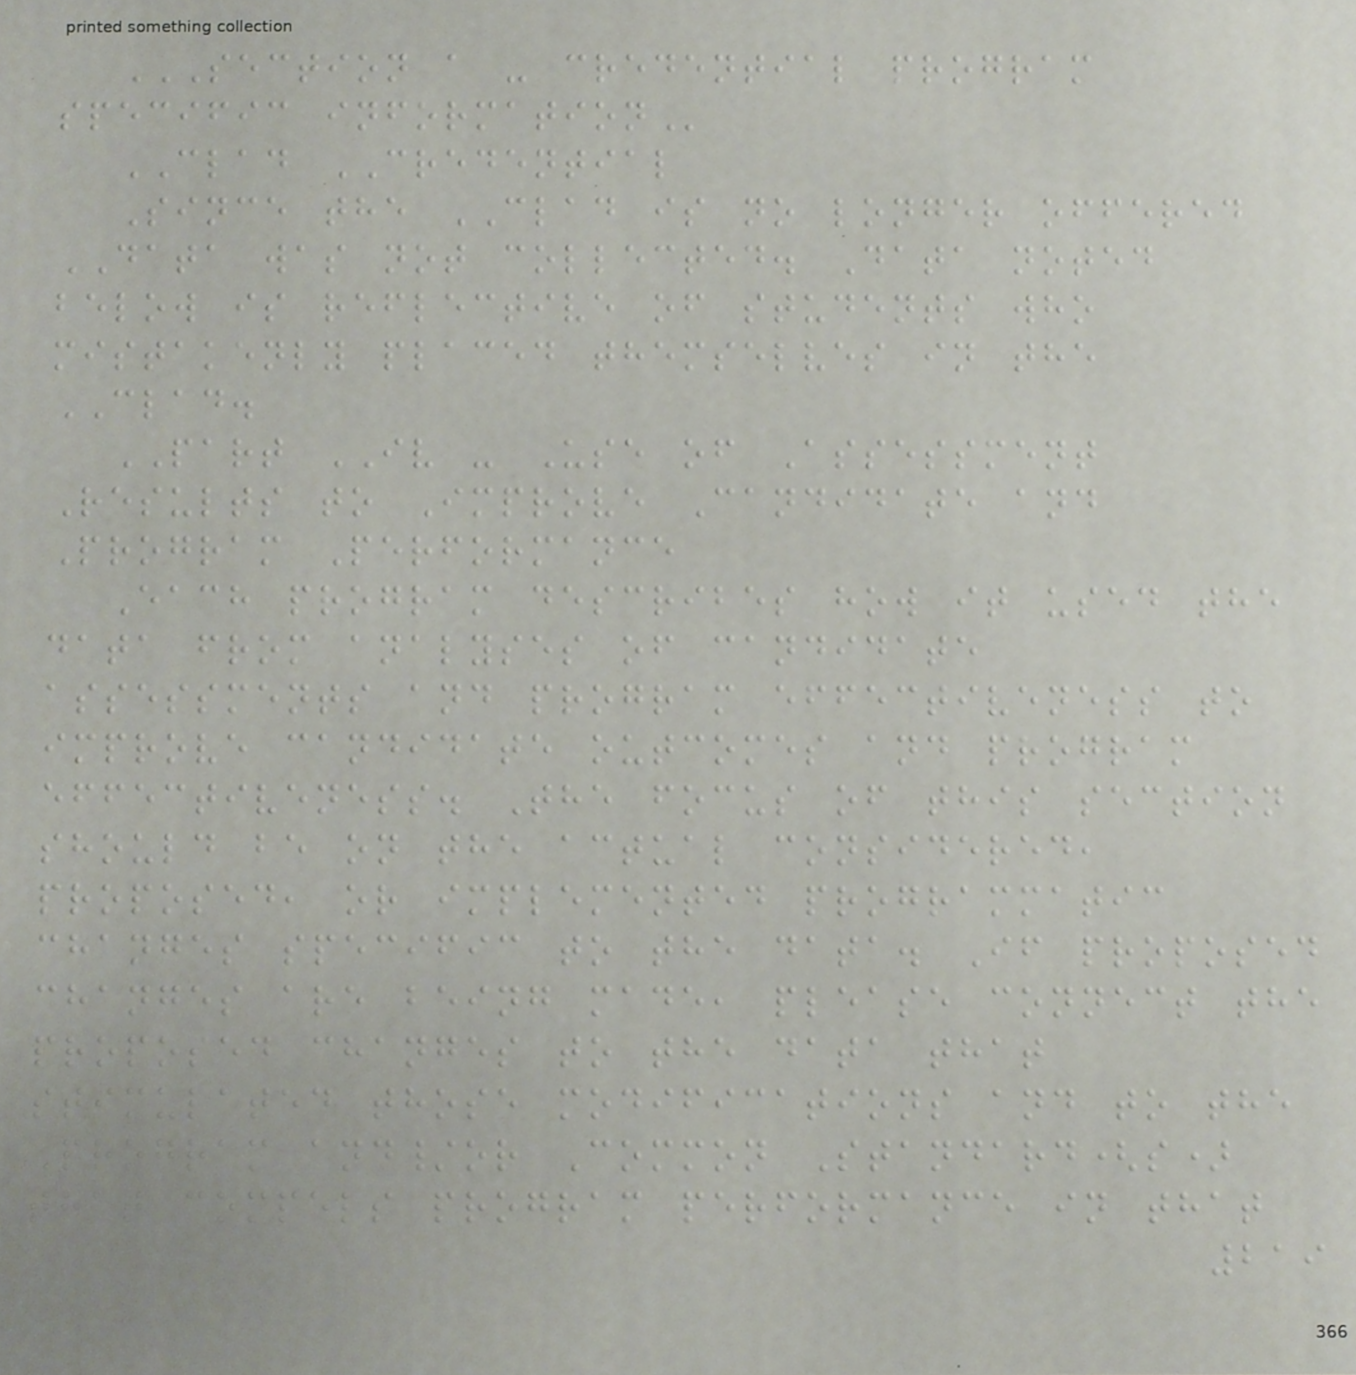SECTION A - CREDENTIAL PROGRAM
SPECIFIC INFORMATION
CLAD CREDENTIAL
Since the CLAD is no longer offered
DATA was not collected. Data noted
below is reflective of students who
mistakenly placed themselves in the
CLAD.
PART IV - Use of Assessment
Results to Improve Candidate and
Program Performance
Each program describes how it used the
data from analyses of candidate
assessments and program effectiveness to
improve candidate outcomes and program
effectiveness. The focus of this section
should be on the actual considered,
proposed, or implemented programmatic
changes specific to the data. If proposed
changes are being made, please connect the
proposed changes to the data that
stimulated those modifications and to the
Program and/or Common Standard(s)
that compels program performance in that
219
